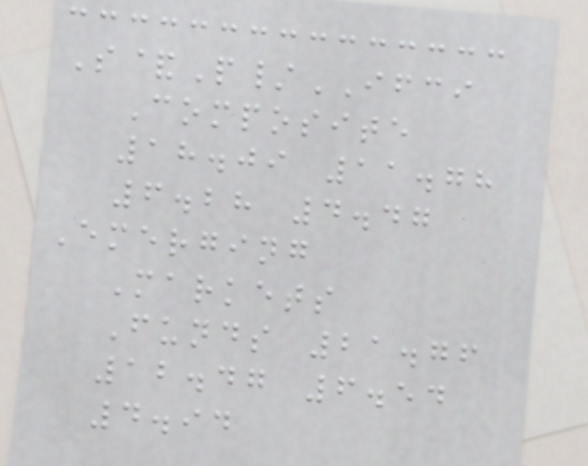S&P/IFCI
Composite
18.09 11.78
6.28 4.47
Emerging
Markets
Funds 21.76
12.47 6.54
4.94
